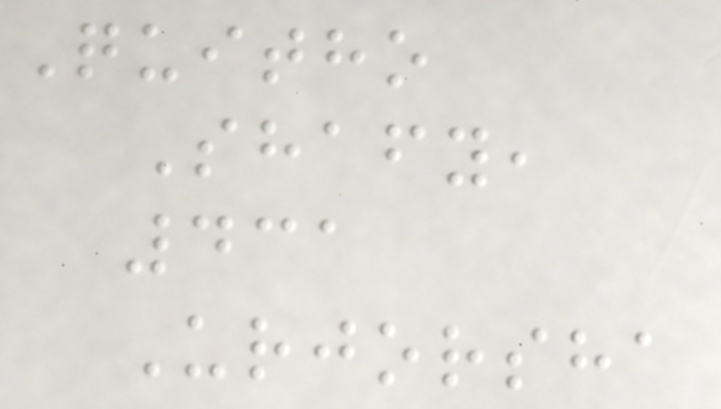Quitho
Shafy,
431
Urjorsha
